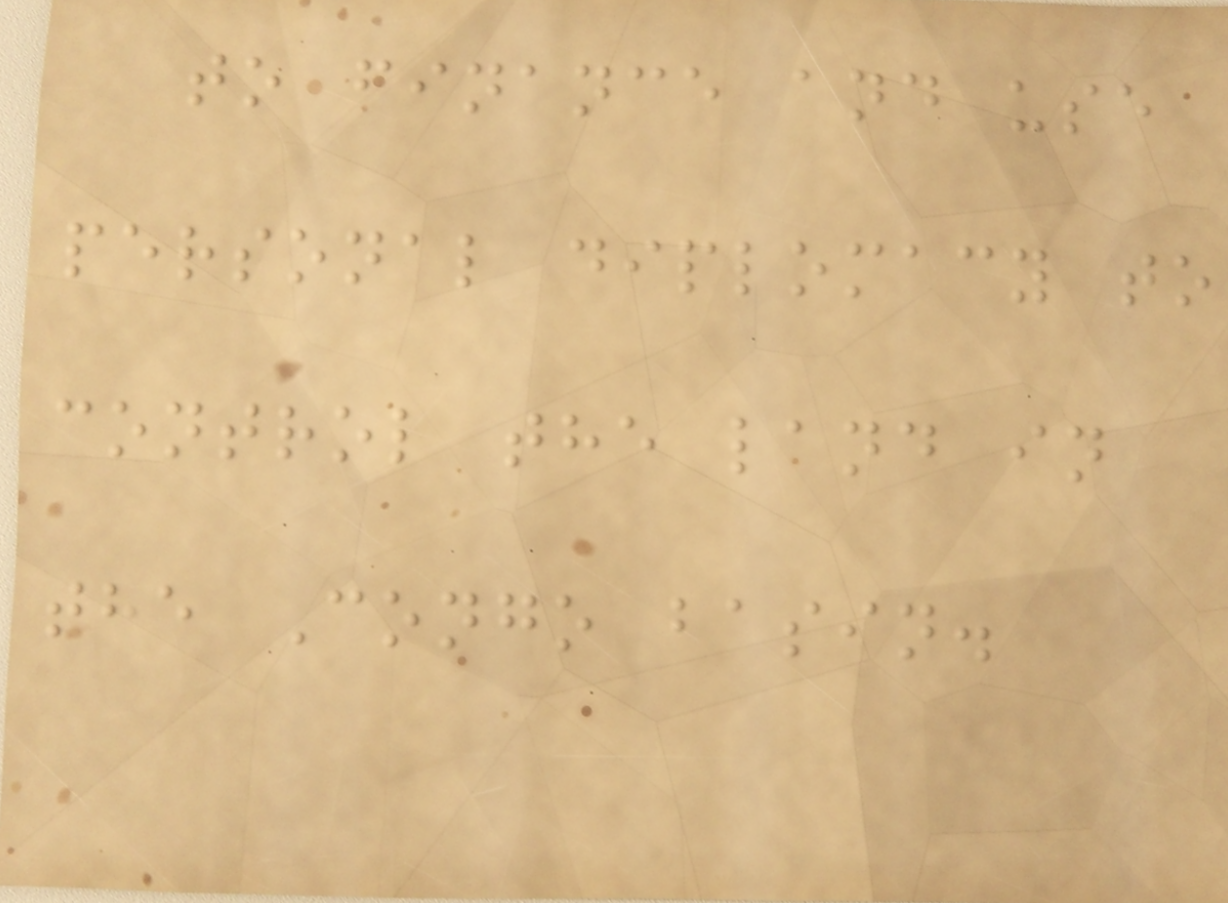to finance and use
personal diplomacy to
control the land in
the Congo basin.
